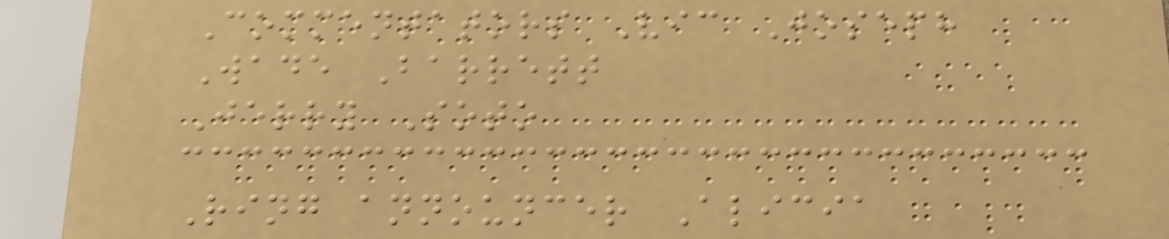Commentators Vic Joseph
Wade Barrett
Jerry Soto
Ring announcer Alicia
